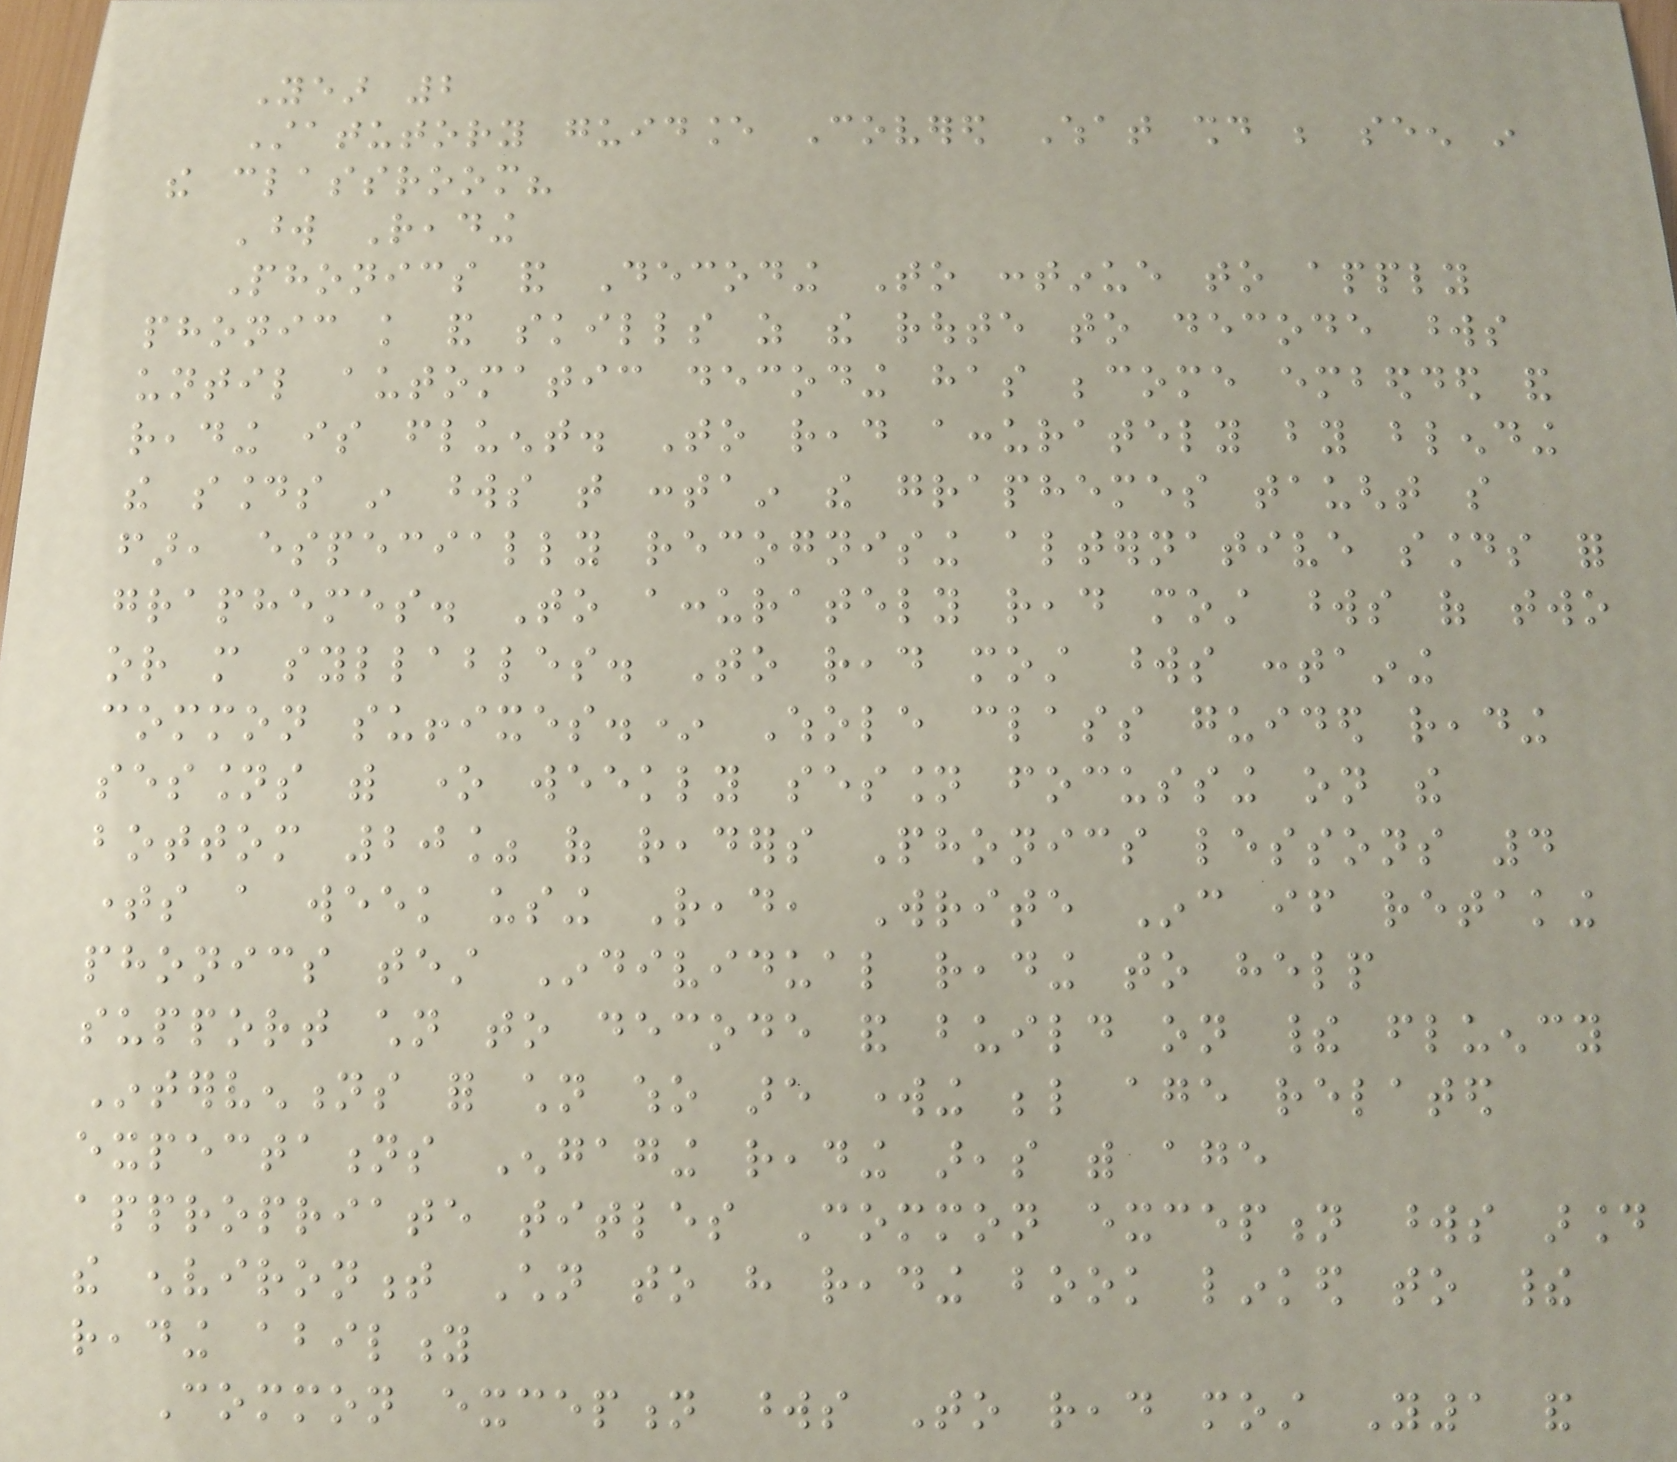Year 2
Statutory guidance Covered What should be seen in
the classroom?
Word Reading
Phonics and Decoding To continue to apply
phonic knowledge and skills as the route to decode words
until automatic decoding has become embedded and
reading is fluent. To read accurately by blending
the sounds in words that contain the graphemes taught so
far, especially recognising alternative sounds for
graphemes. To accurately read most words of two
or more syllables. To read most words containing
common suffixes.* Whole class guided reading
sessions with one weekly session focussing on the
bottom 20% of readers Phonics lessons 4
times a week using Read, Write Inc if retaking
phonics test Individual reading to help
support children to decode and build on their fluency
Interventions for children who are working below age related
expectations Engaging reading areas with age
appropriate titles Common exception words around
the environment Children to have reading book linked to their
reading ability
Common exception words To read most Y1 and
